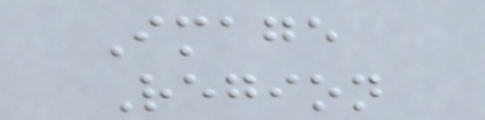Image
Region
